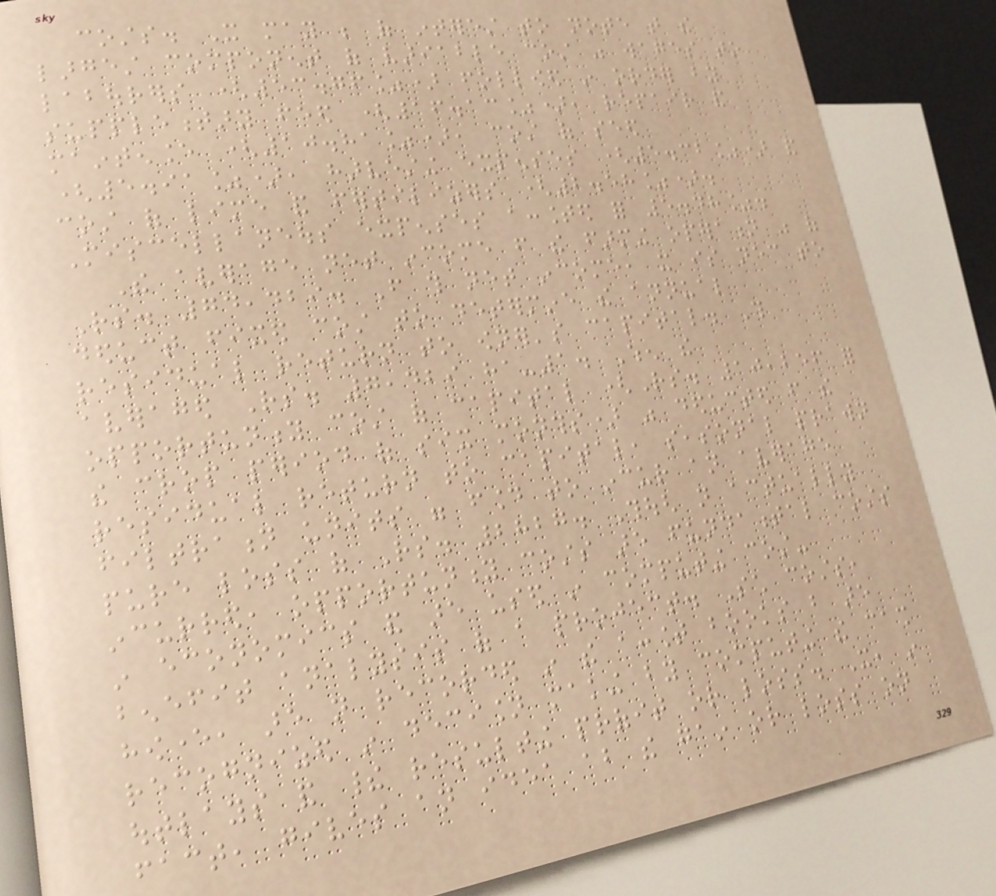costs. It may be of interest to note that the
largest component of variable cost was wages to
labourers (53.76%) followed in order by
supplementary feed (16.13%), repair and
maintenance (10.81%), cost of seed
(5.91%), harvesting expenses (5.32%) and
cost of lime and fertilizers (2.58%).
Miscellaneous expenses accounted for 5.48%.
The average net income from the farming operation was of
Rs. 74,429. From this net income, it is necessary to
deduct fixed cost to determine the annual
residual return to owner's capital. This
averaged Rs. 7,429 ha-1. When the
opportunity cost of capital (Rs. 10,256 for
the crop period of six months) was deducted from the
residual return to capital, seasonal prawn
filtration units were found to incur an average
pure loss of Rs. 2827. Though not actually
incurred, opportunity costs are fundamental costs
in economics and are used in computing cost-
benefit analysis of a project. Such costs,
however, are not recorded in the account books but are
recognized in decision making by computing the cash
outlays and their resulting profit or loss. It, in
fact, gives an idea about the gain or loss on
